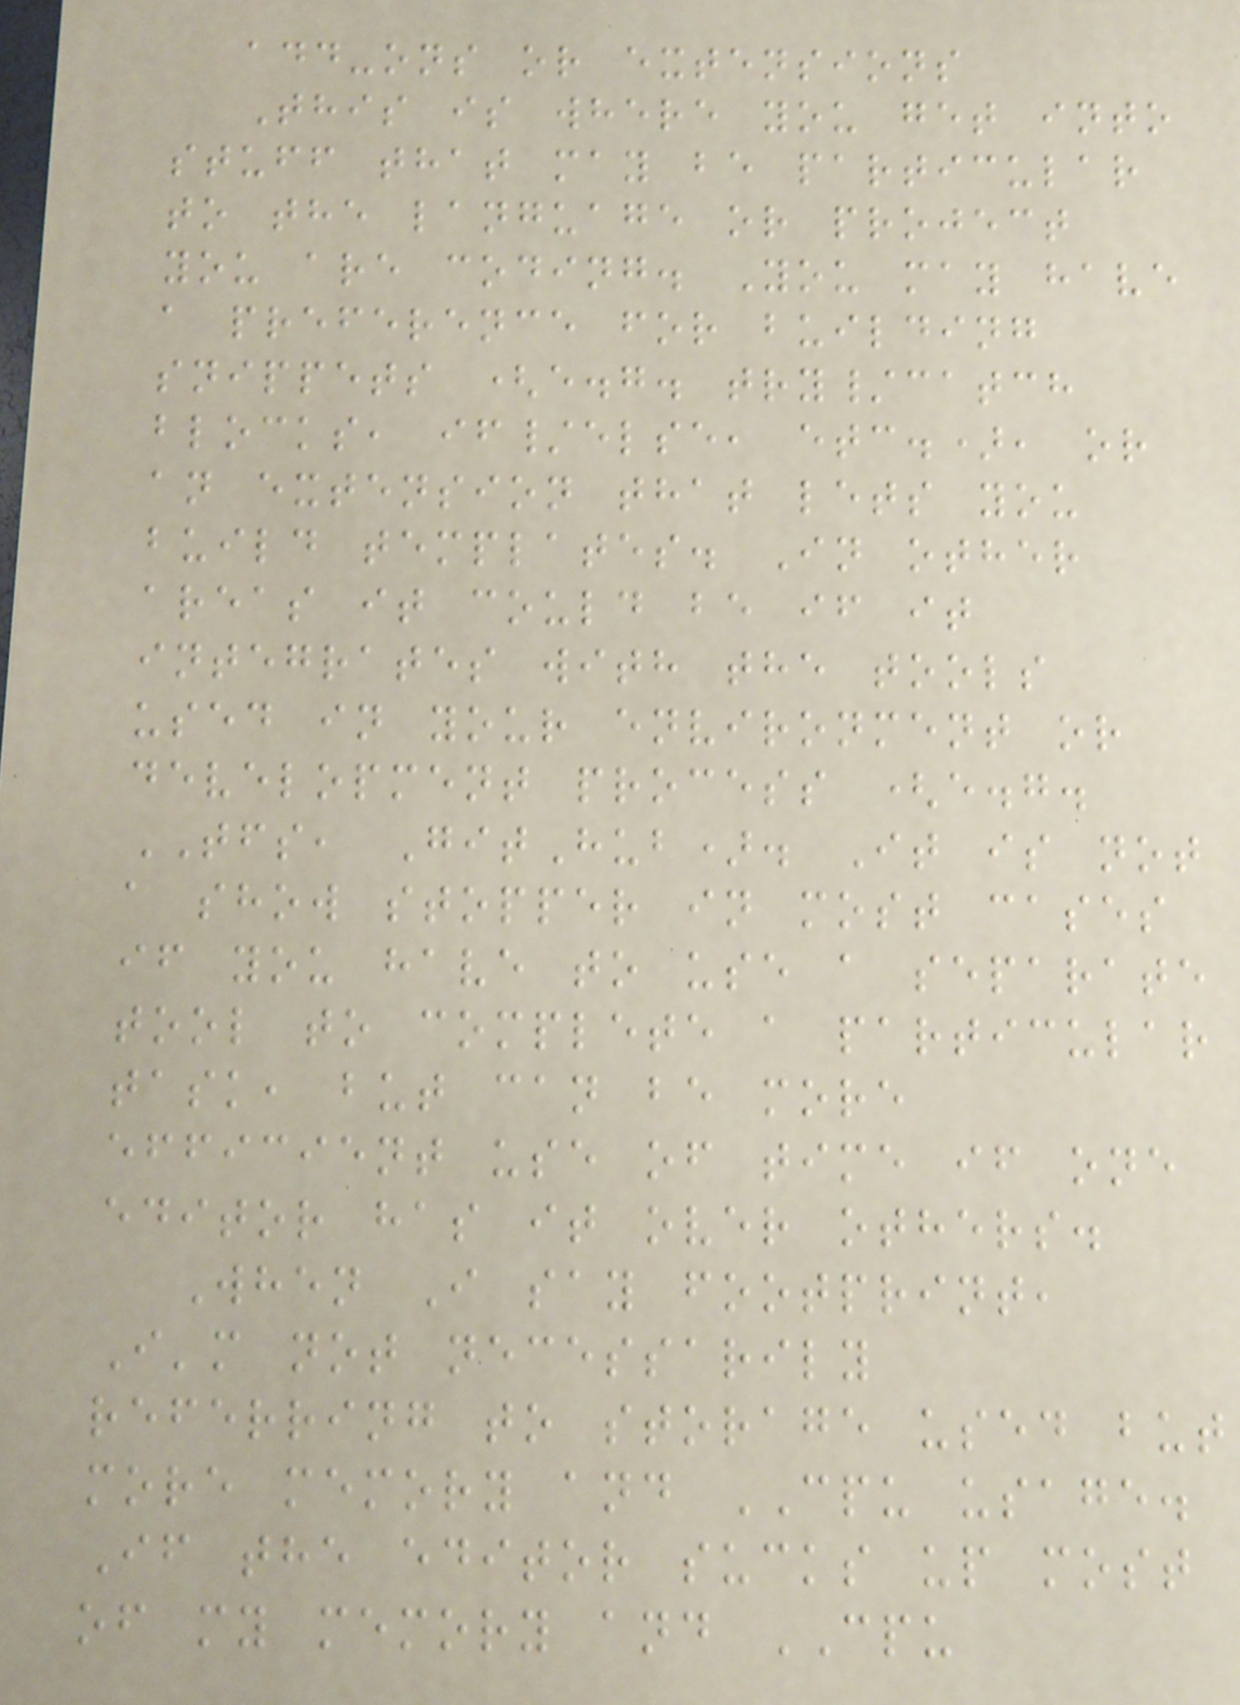add-ons or extensions
This is where you get into
stuff that may be particular
to the language or project
you are coding. You may have
a preference for building
snippets (e.g. try/catch
blocks, if/else, etc.), or
an extension that lets you
build templates. In other
areas it could be if it
integrates with the tools
used in your environment or
development process (e.g.
TFS, GitHub). It is not
a show stopper in most cases
if you have to use a separate
tool to complete a particular
task, but can be more
efficient use of time if one
editor has it over others.
When I say footprint,
I'm not necessarily
referring to storage used but
more memory and CPU usage.
If the editor sucks up most
of my memory and CPU
